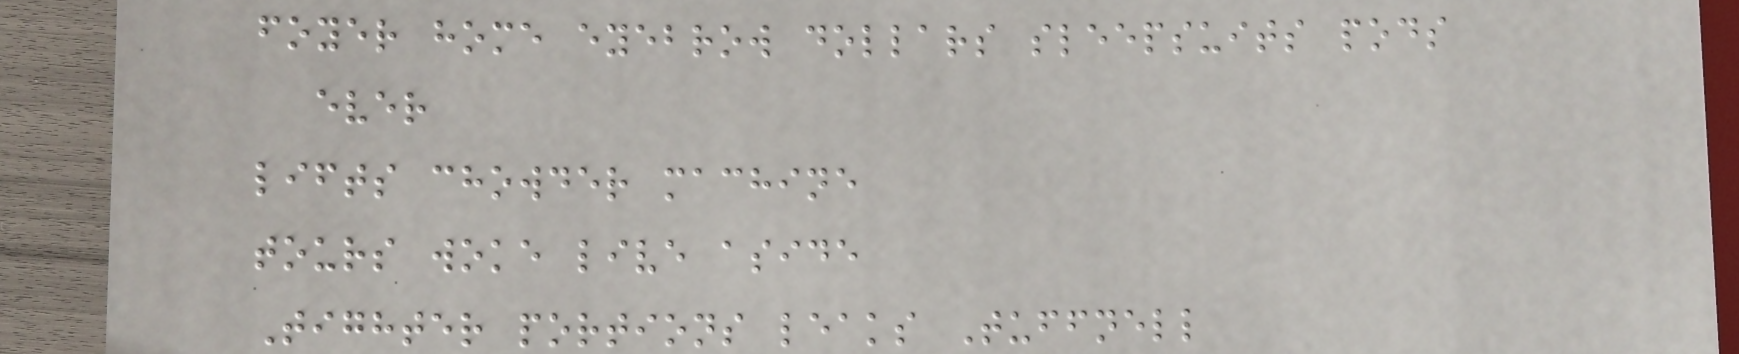foyer home eyebrow dollars sleepsuits pods
ever
lifts chowder machine
tours woke live aside
Tighter portions leaks Tuffnell
